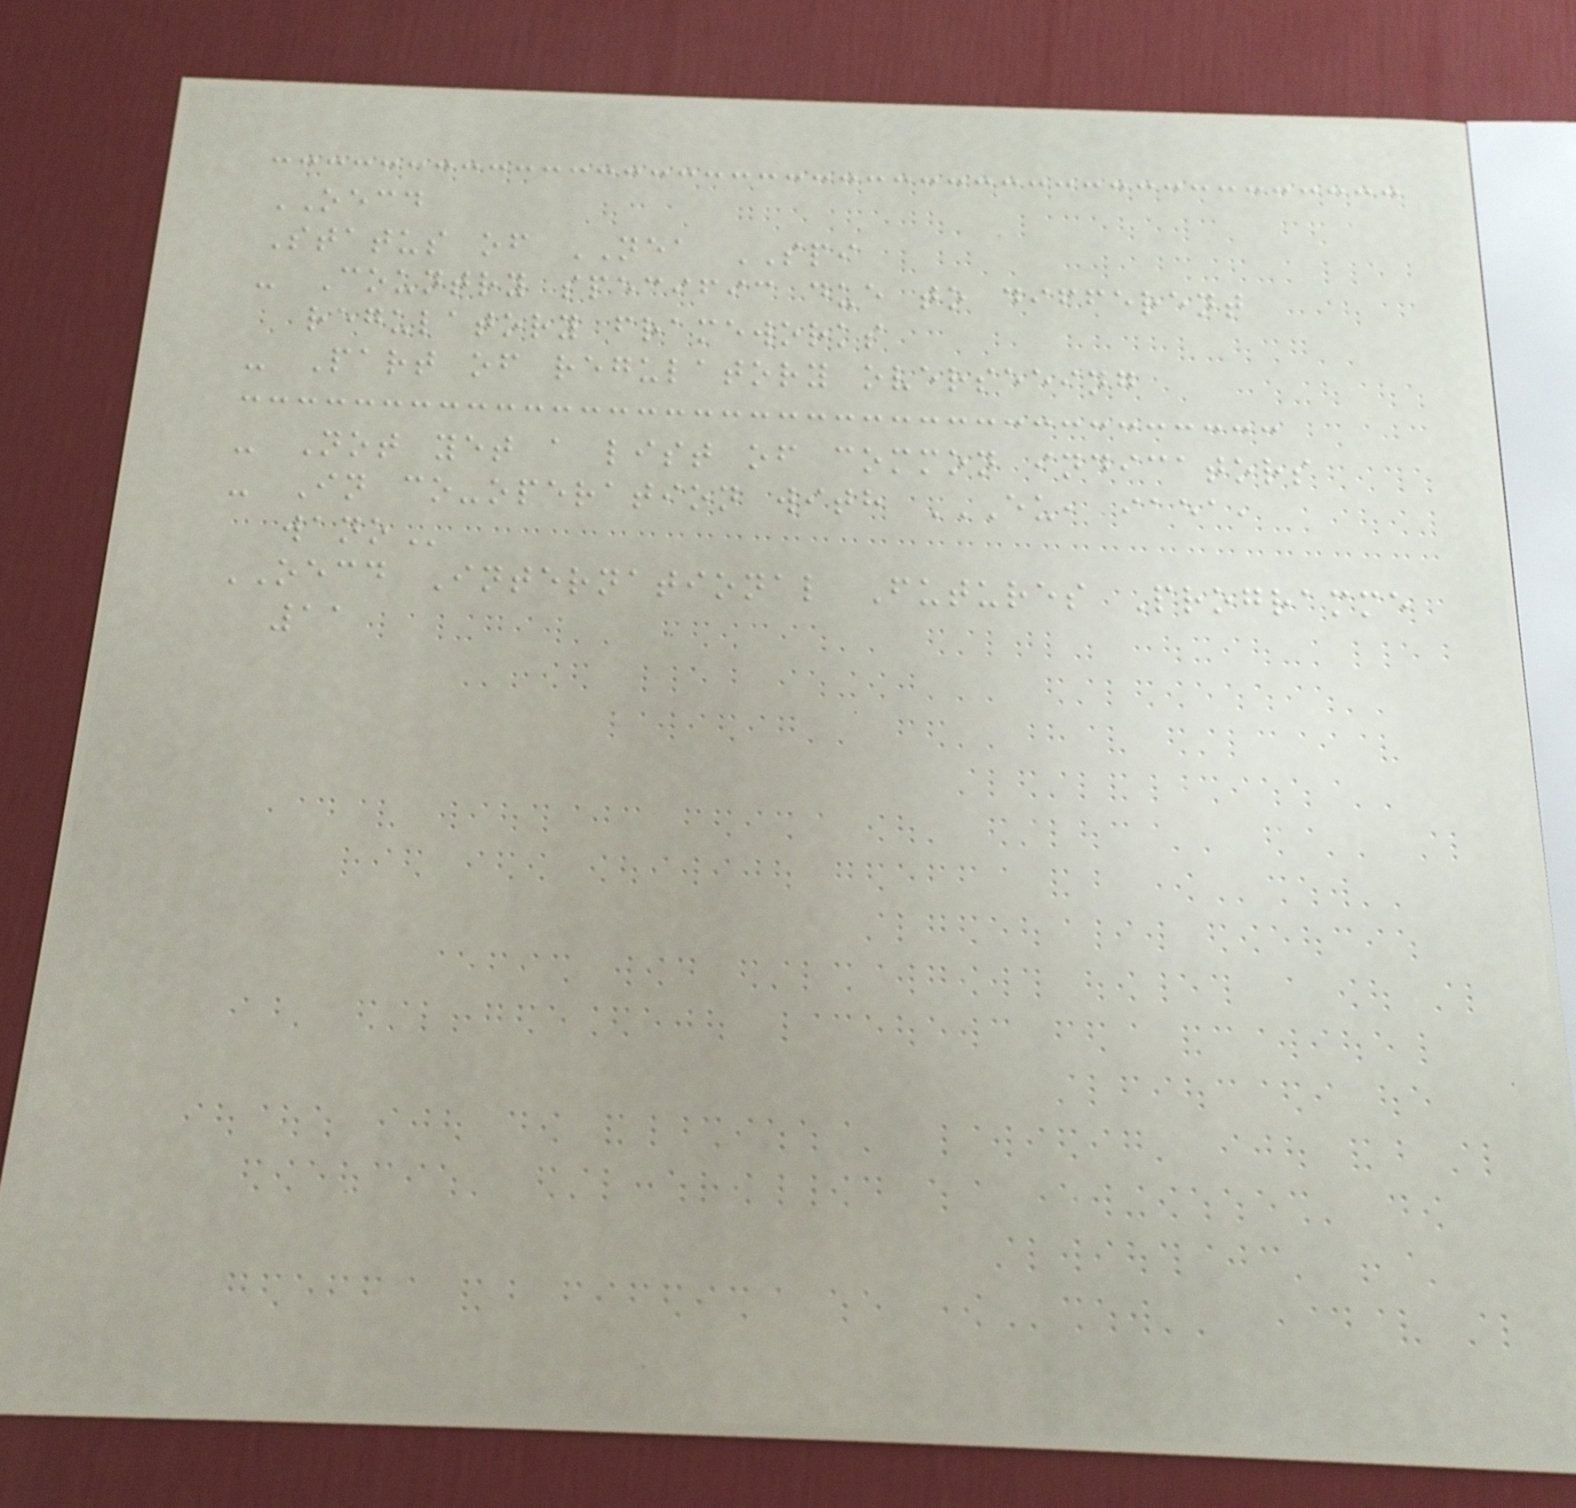OECD
Status of NEA SPI
- Country specific due to different
regulatory frameworks
- Part of regulatory overseeing
- Not yet a list of common indicators
- In co-operation with EU, IAEA,
WANO
OECD International Futures Programme
11
